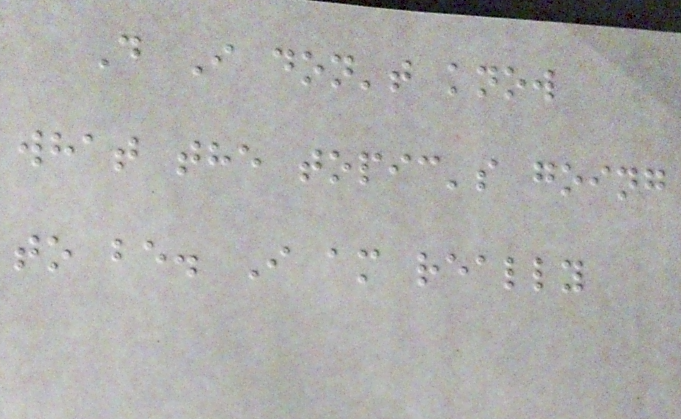D I don't know
what the topic's going
to be. I am really
